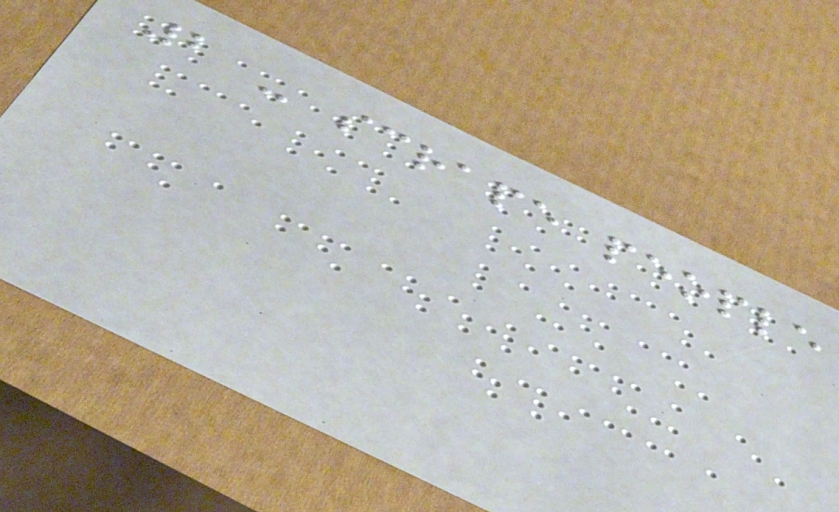2 - scrape people
